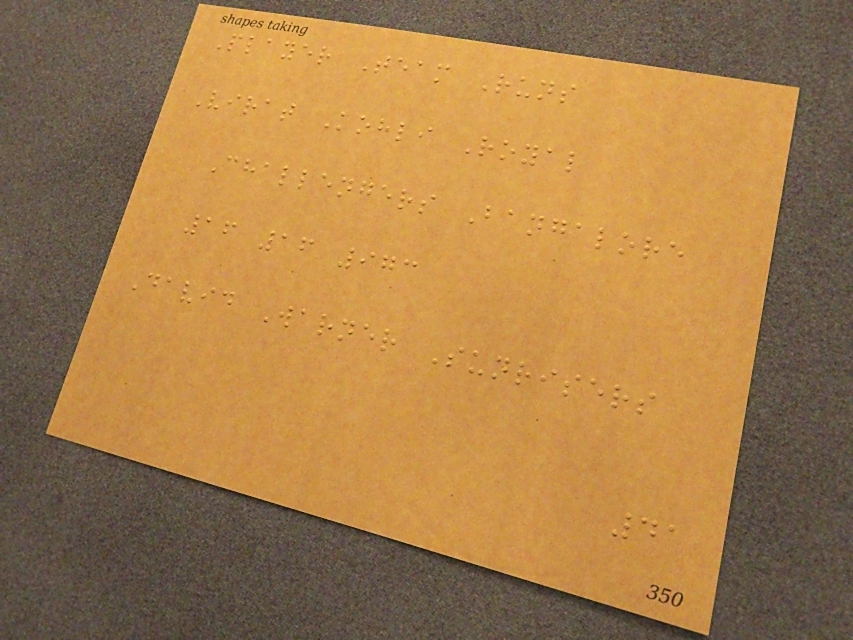Player Team Runs
Virat Kohli Royal
Challengers Bangalore
16 16 973
David Warner Sunrisers
41
